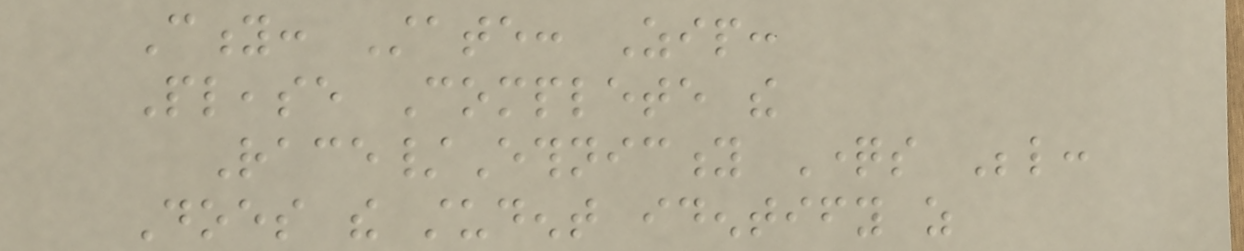City: State: Zip:
Please Complete the
Race/Ethnicity Questions Below:
Does the student identify as
